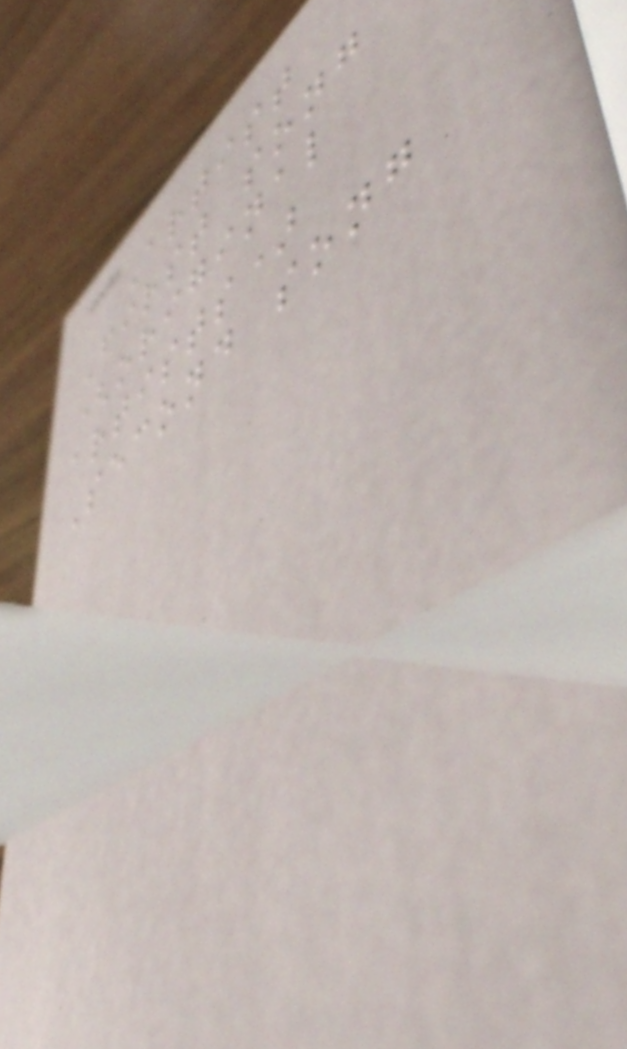Artist
First song
(original
artists)
Second song
